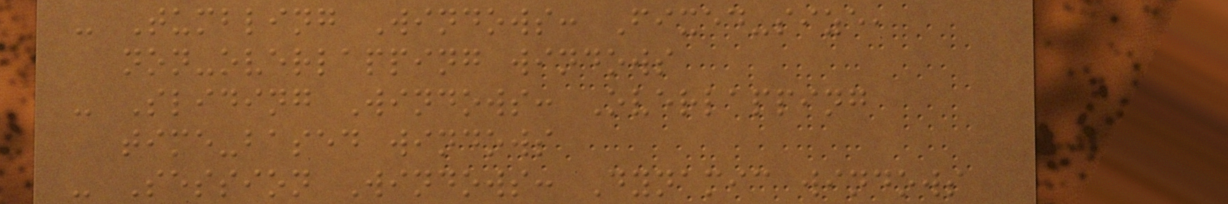- Tumbling Windows: Fixed-size,
non-overlapping windows
- Sliding Windows: Overlapping
time-based windows
- Session Windows: Dynamic windows
